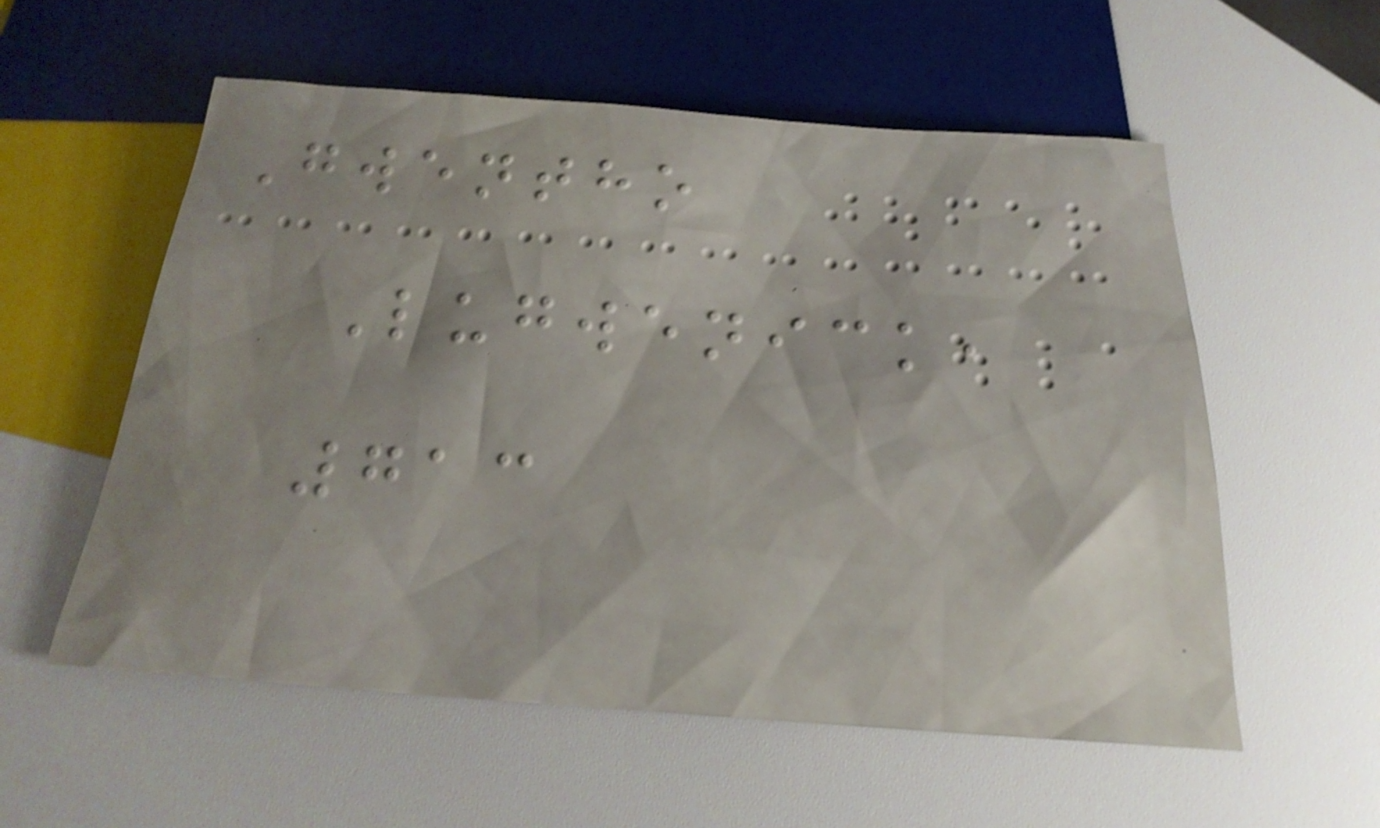Gwentho
Lugwenick,
713
